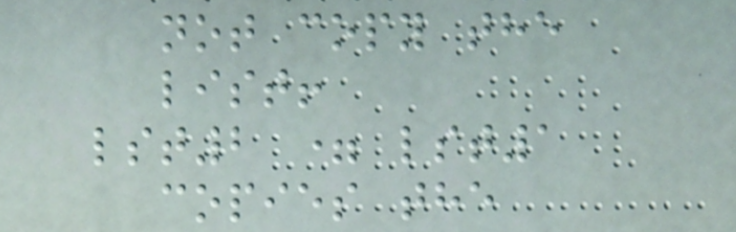not copy the
list!
lst2 = lst1
copies the
